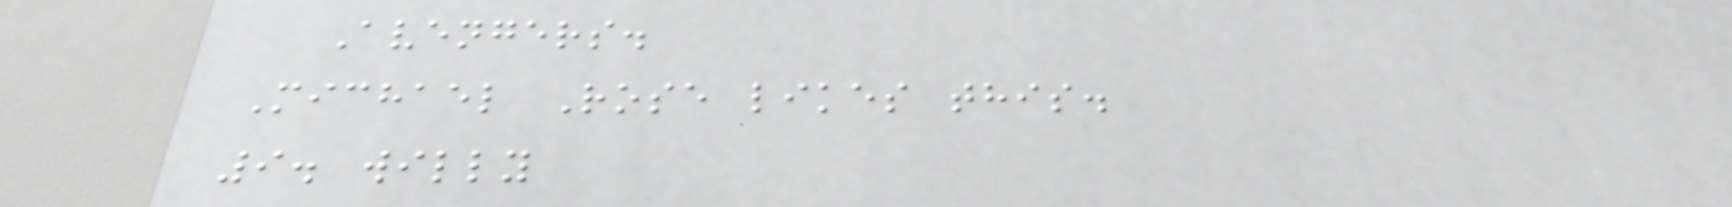Avengers.
Michael Rose likes this.
9. willy
